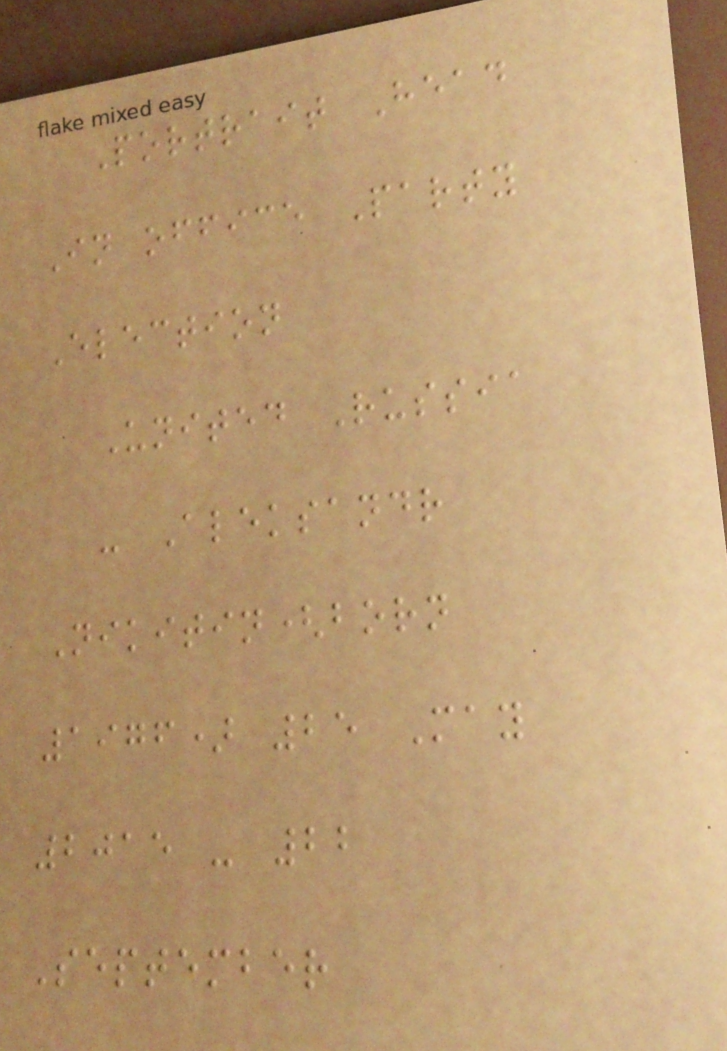Portrait Head
In office Party
Election
United Russia
- Aleksandr
Nikitin(born
1976) 25 May
2015 - 22
September
